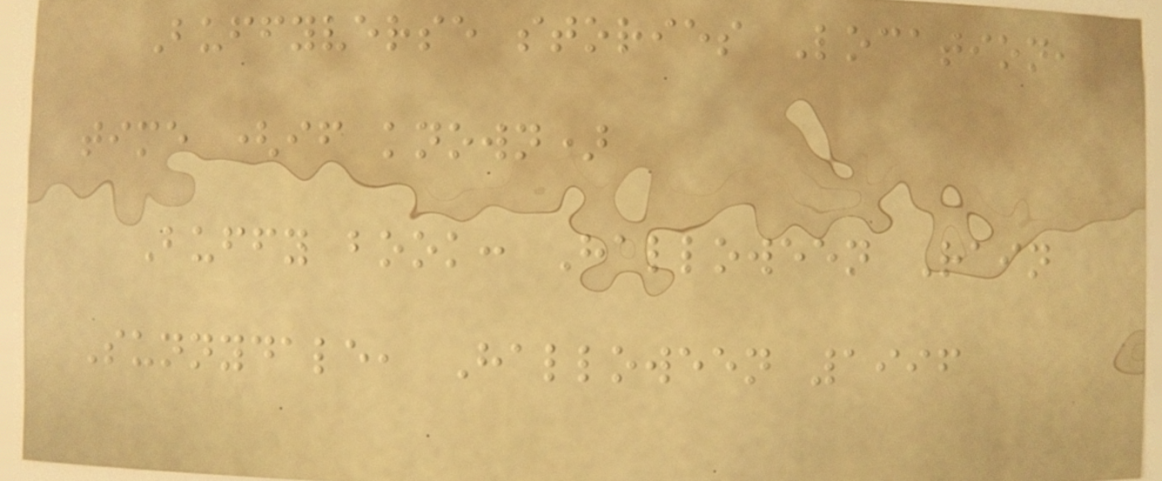Buffyverse stories Location,
time (if known)
Buffy book: Halloween Rain
Sunnydale, Halloween 1996
